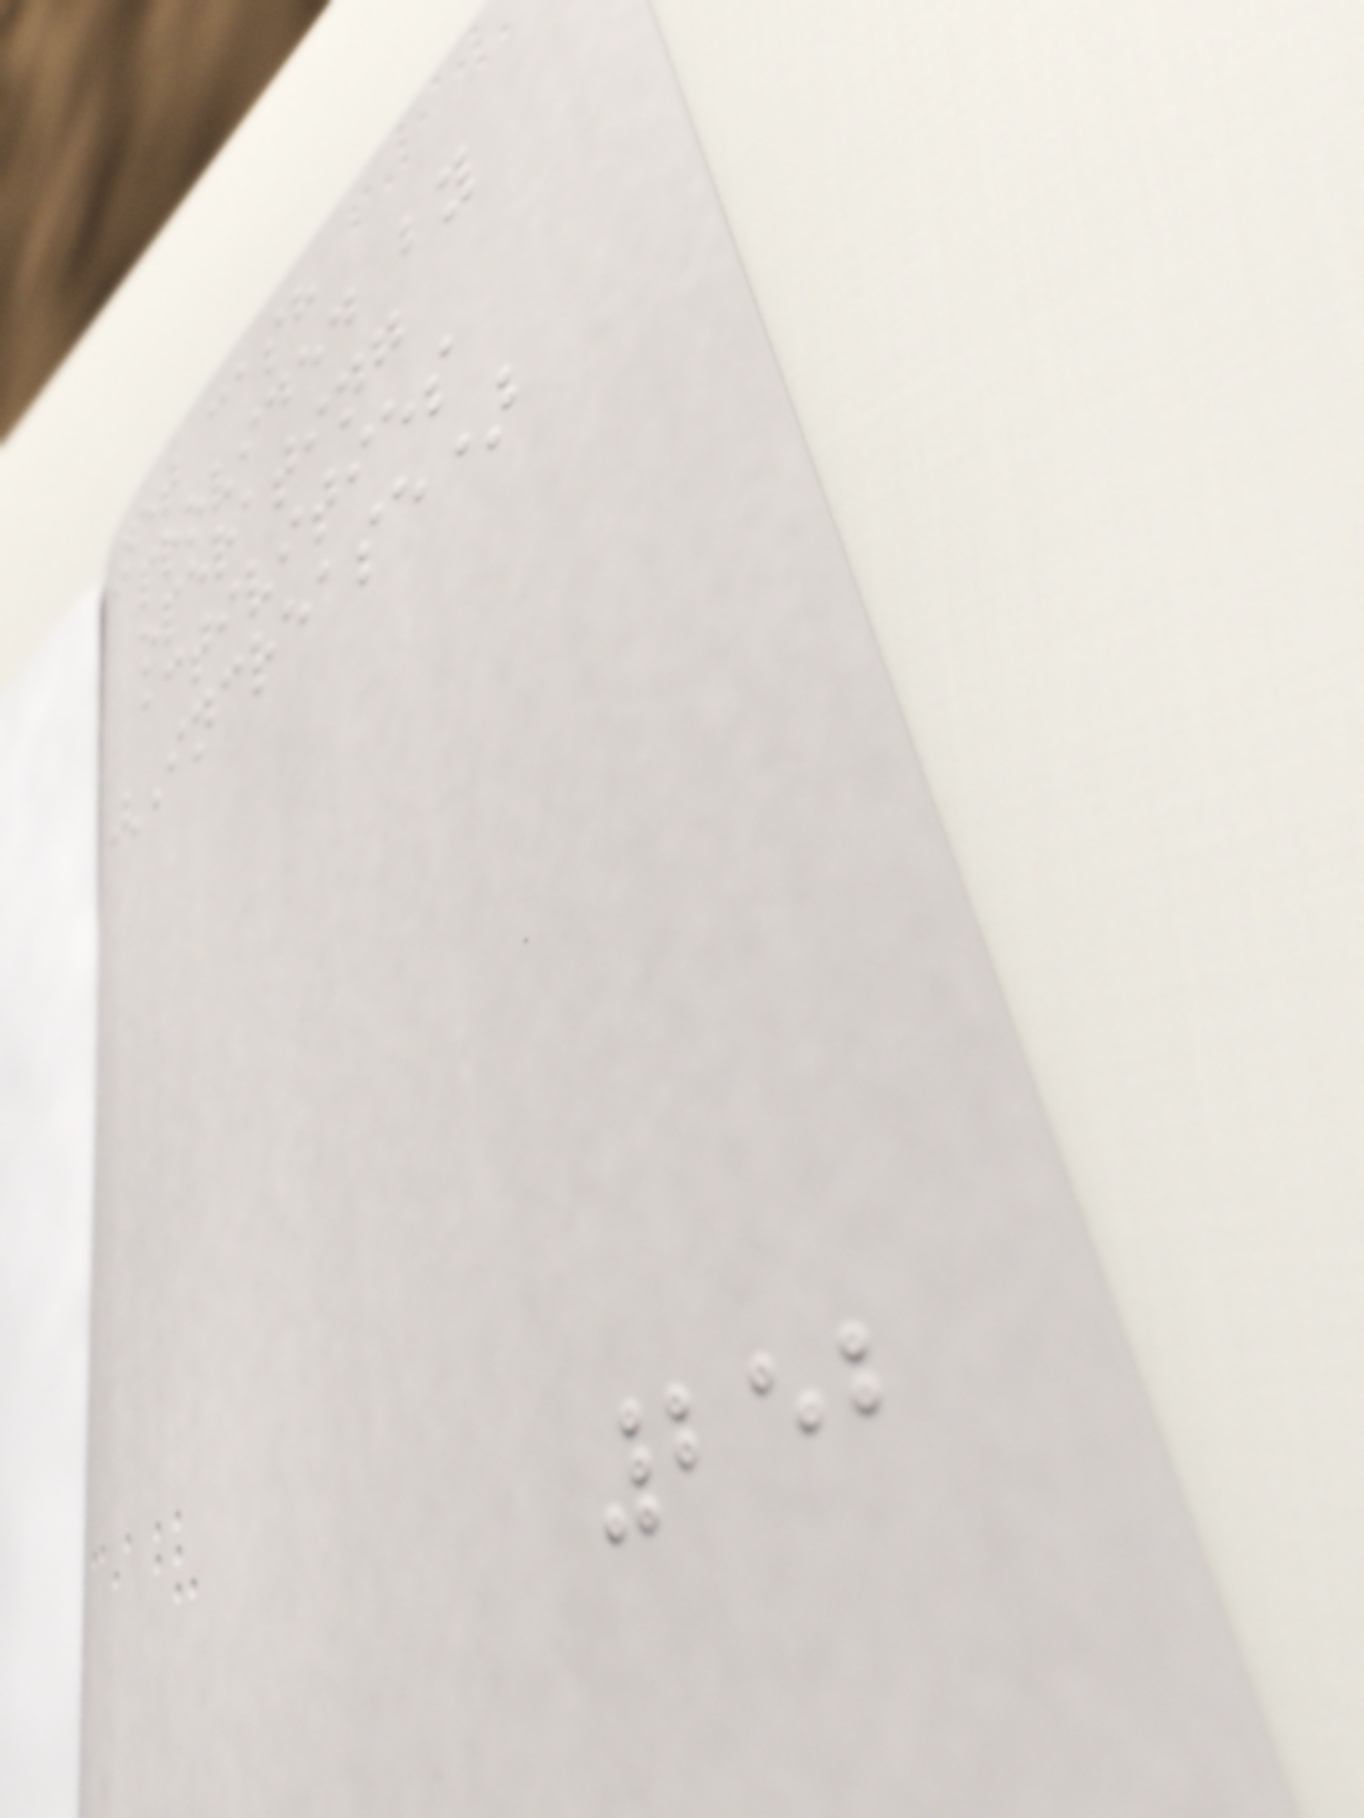Net cash
provided by
operating
activities
(Increase)
252
